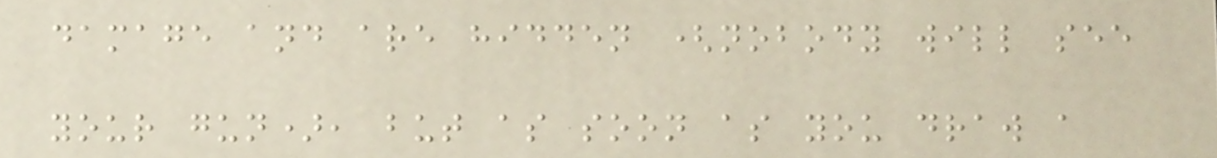damage and are hidden (nobody will see
your gun), but as soon as you draw a
